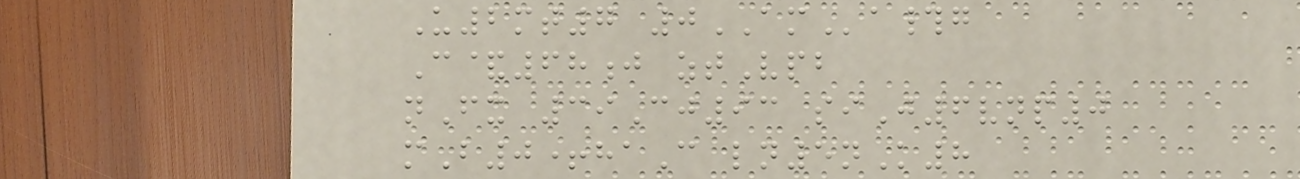U2mt7 0AMa#g
C&68j ztVpb
nFx 39Cj93 siJ6vnp0
mB0+haC ln5nK8
